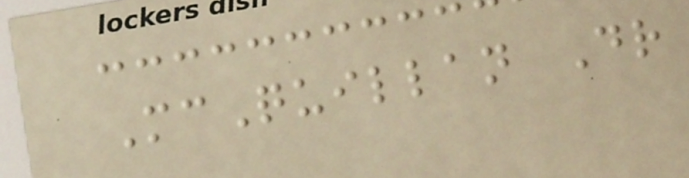McQuillan Dr
